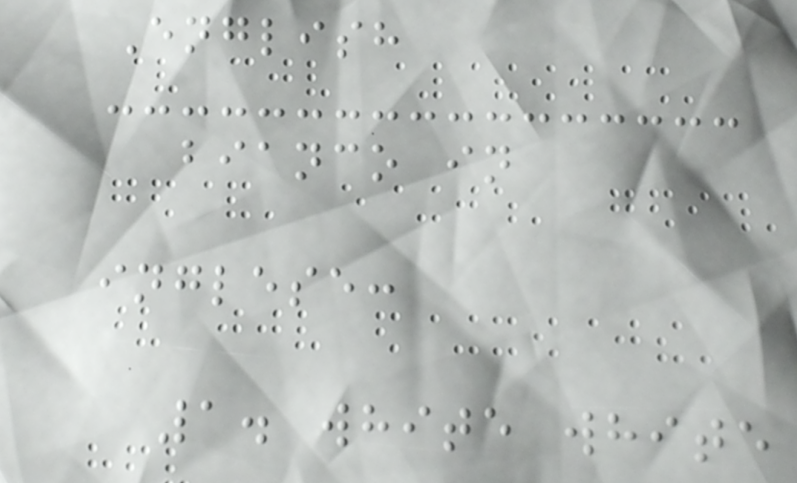English
bianco in
inglese:
1. white white
